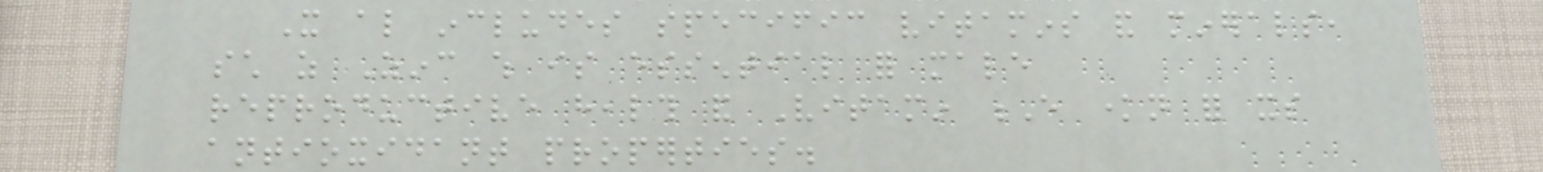It also includes specific vitamins and minerals,
such as Zinc which is essential for male
reproductive health and Vitamin E known for its
antioxidant properties.
